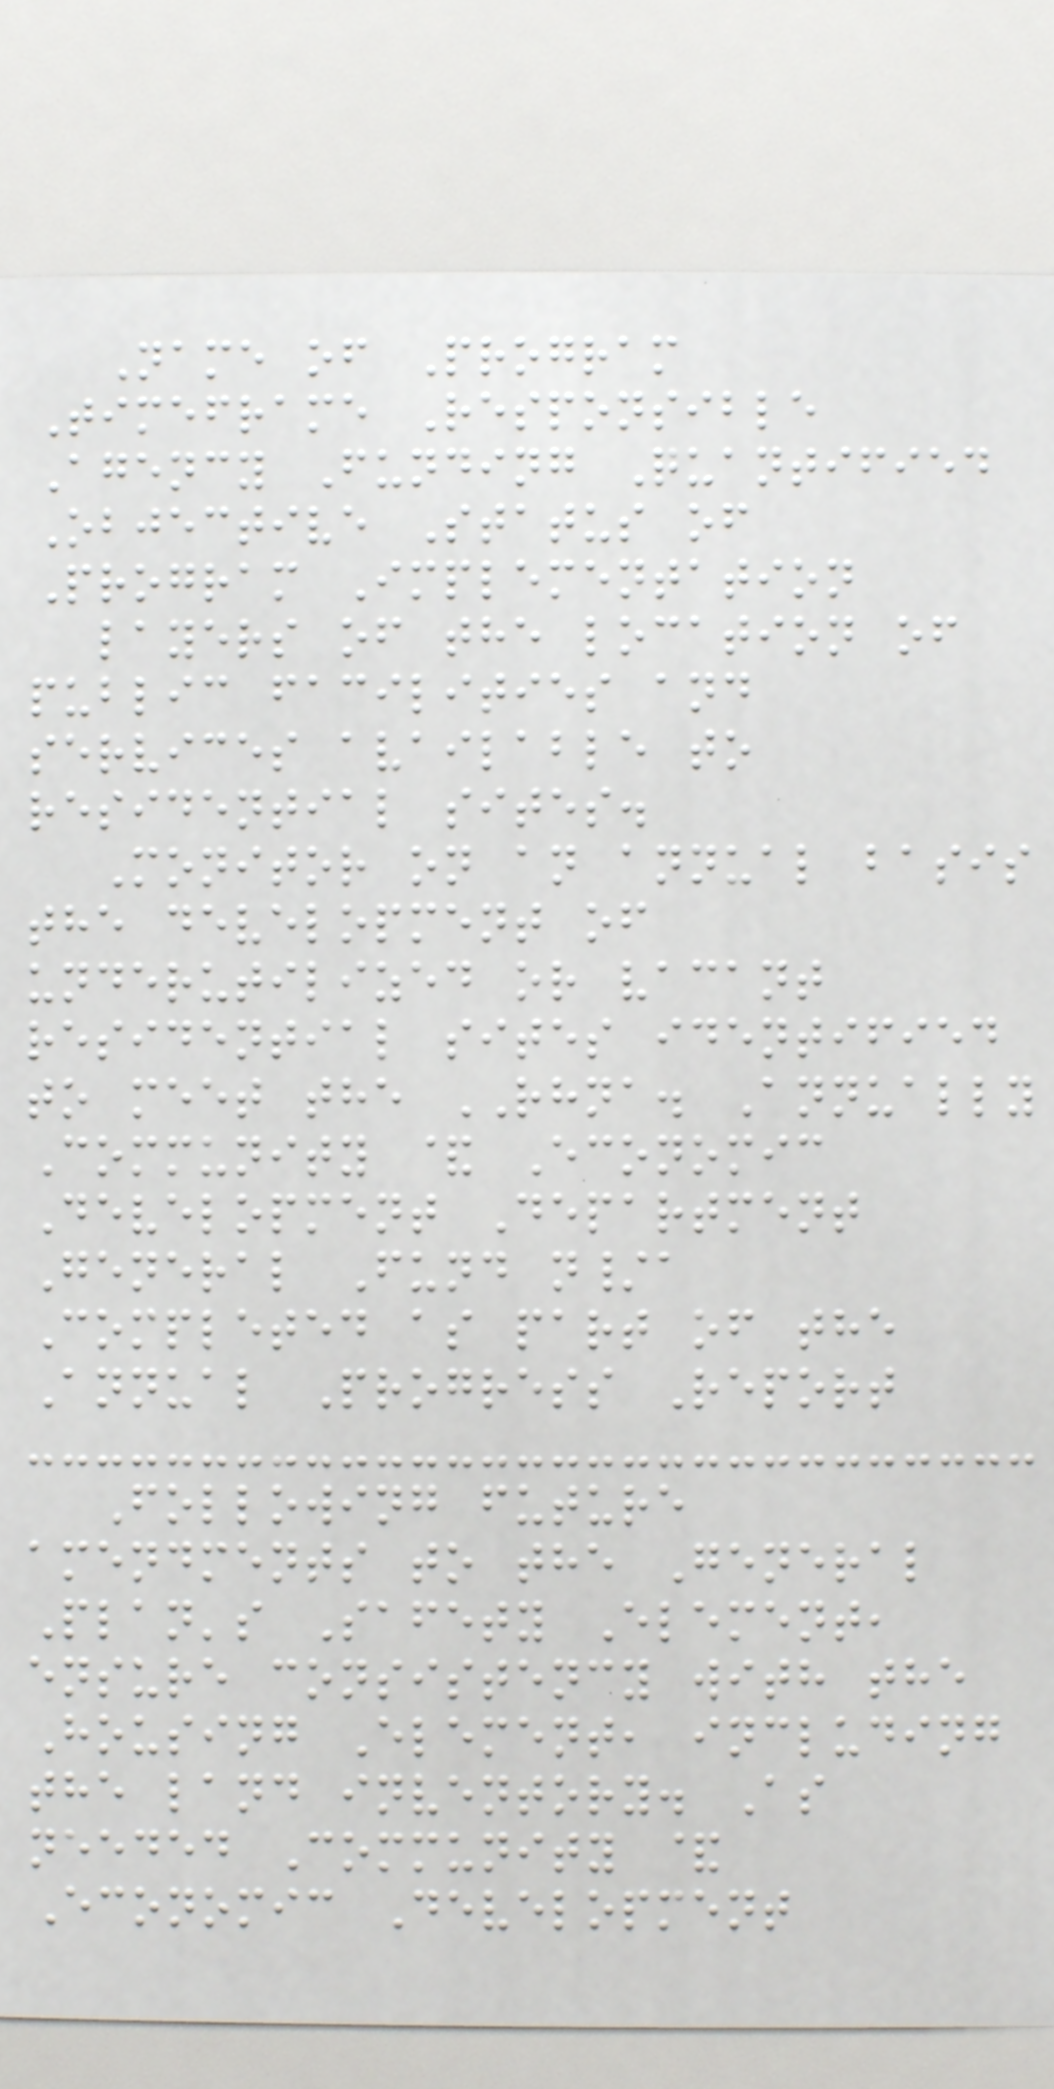Name of Program
Timeframe Responsible
Agency Funding Quantified
Objective Status of
Program Implementation
layers of the location of
public facilities and
services available to
residential sites.
Monitor on an annual basis
the development of
underutilized or vacant
residential sites identified
to meet the RHNA. Annually
Community & Economic
Development Department
General Fund n/a
Completed as part of the
Annual Progress Report
Following future
amendments to the General
Plan's Safety Element,
ensure consistency with the
Housing Element, including
the land inventory. As
needed Community &
Economic Development
